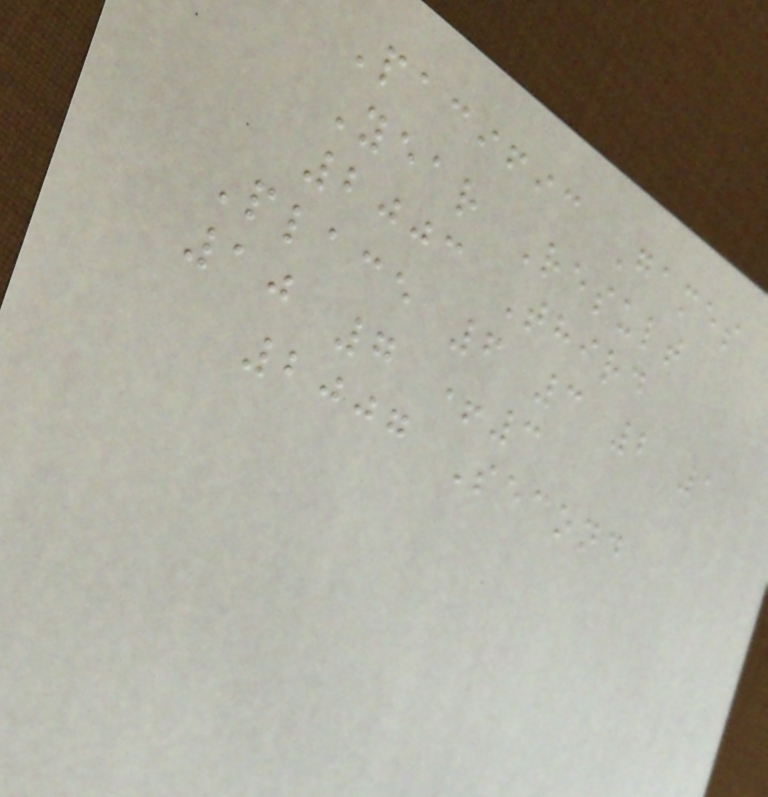Pacific Games
Year Result
2003 Third
Place 6 3 2 1
10 7 +3
2007 Second
